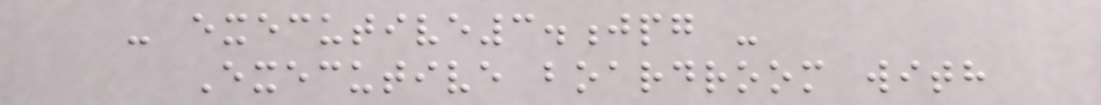- executive3.jpg -
Executive boardroom with
